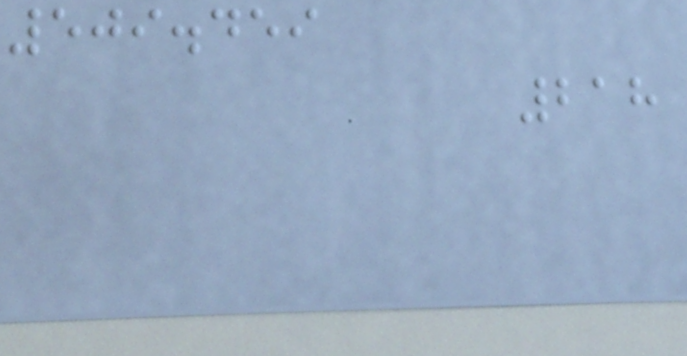509.459
218
